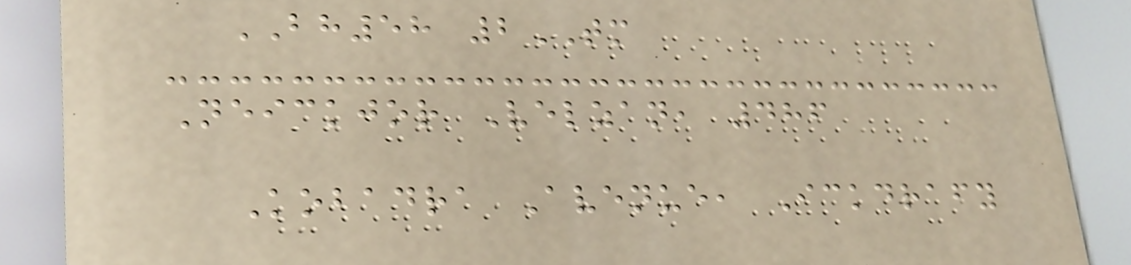BH58 2TM
Neickjor Velzan, 486
Kobadra Avenue, Ickdrafy
